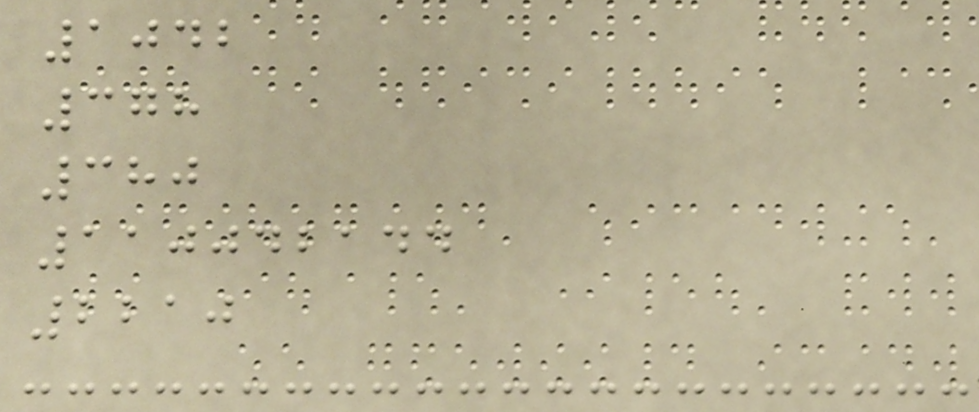1042
378
380
110042144
2210
